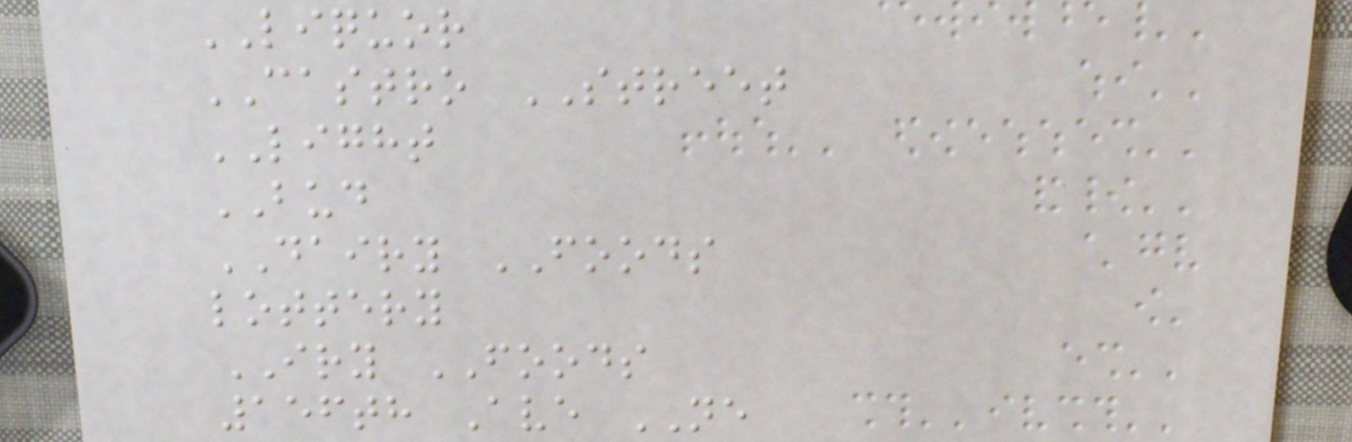LIQUOR
CASTRO STREET
LIGHT
BUD
DAIRY FOODS
lottery
IRY FOODS
156th Ave NE
